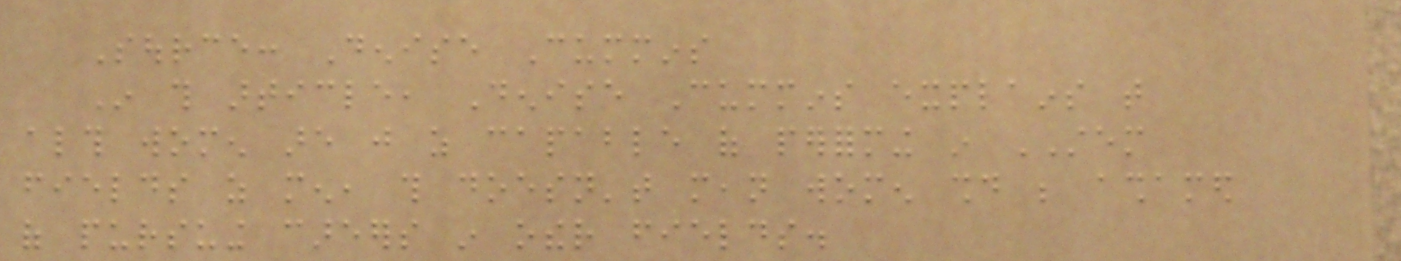Source: Denise Cummins
In this article, Denise Cummins explains that
although women are just as capable of performing in STEM
fields as men, this doesn't mean women should be ashamed
of pursuing careers in other fields.
